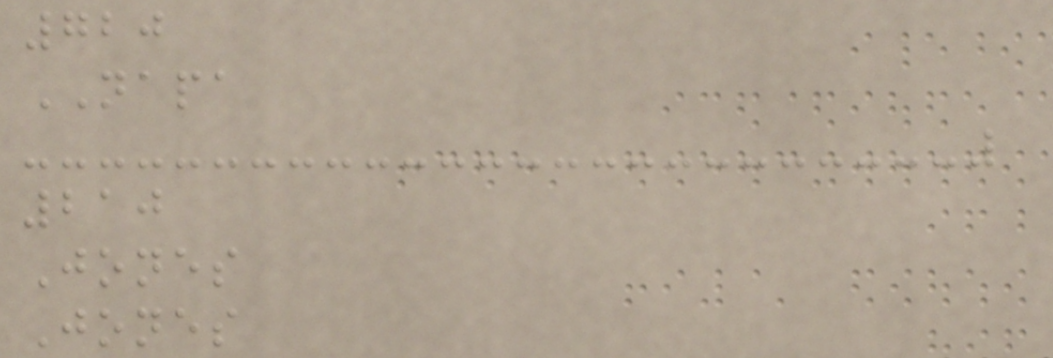720
NAPA
210
Jones
Jones
